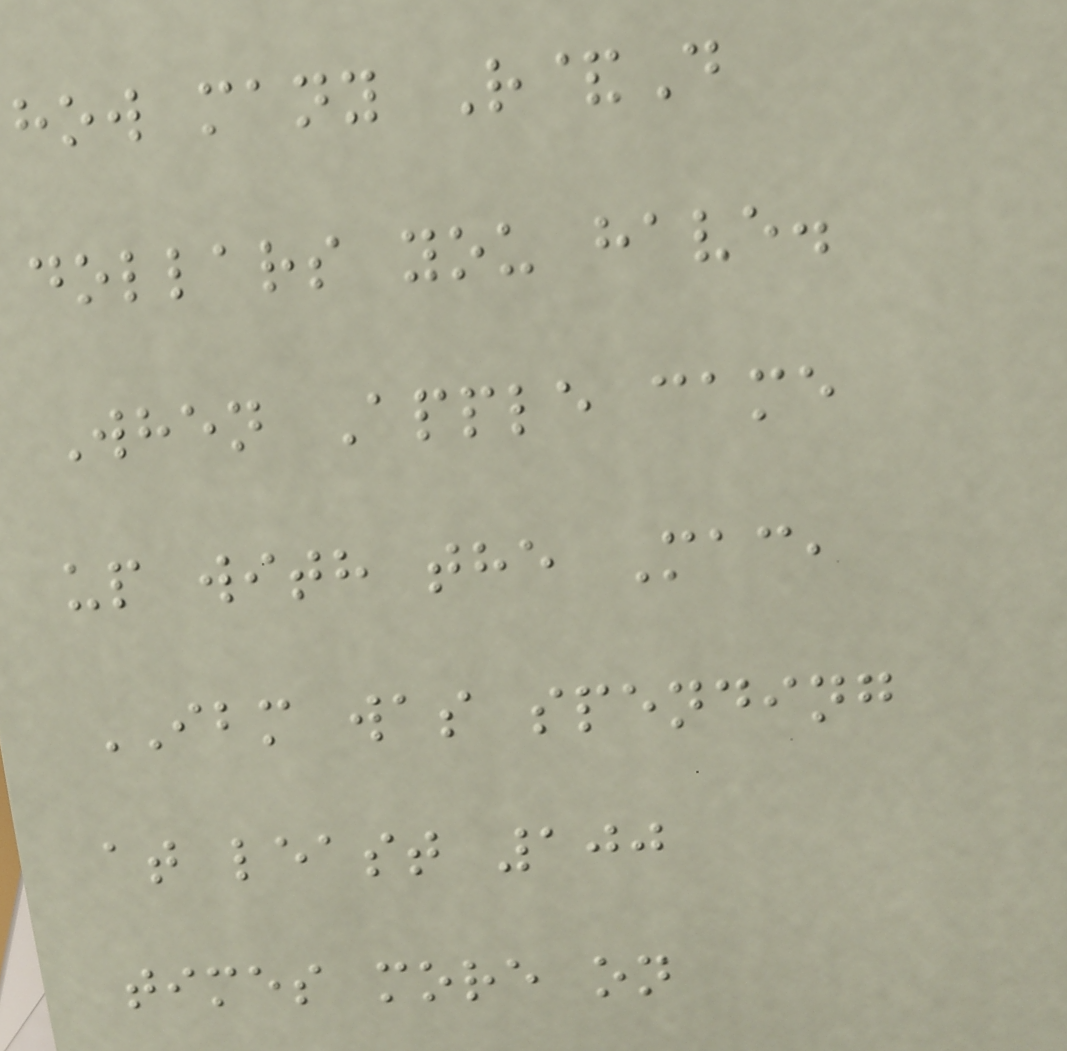how many R&D
dollars you have.
When Apple came
up with the Mac,
IBM was spending
at least 100
times more on
